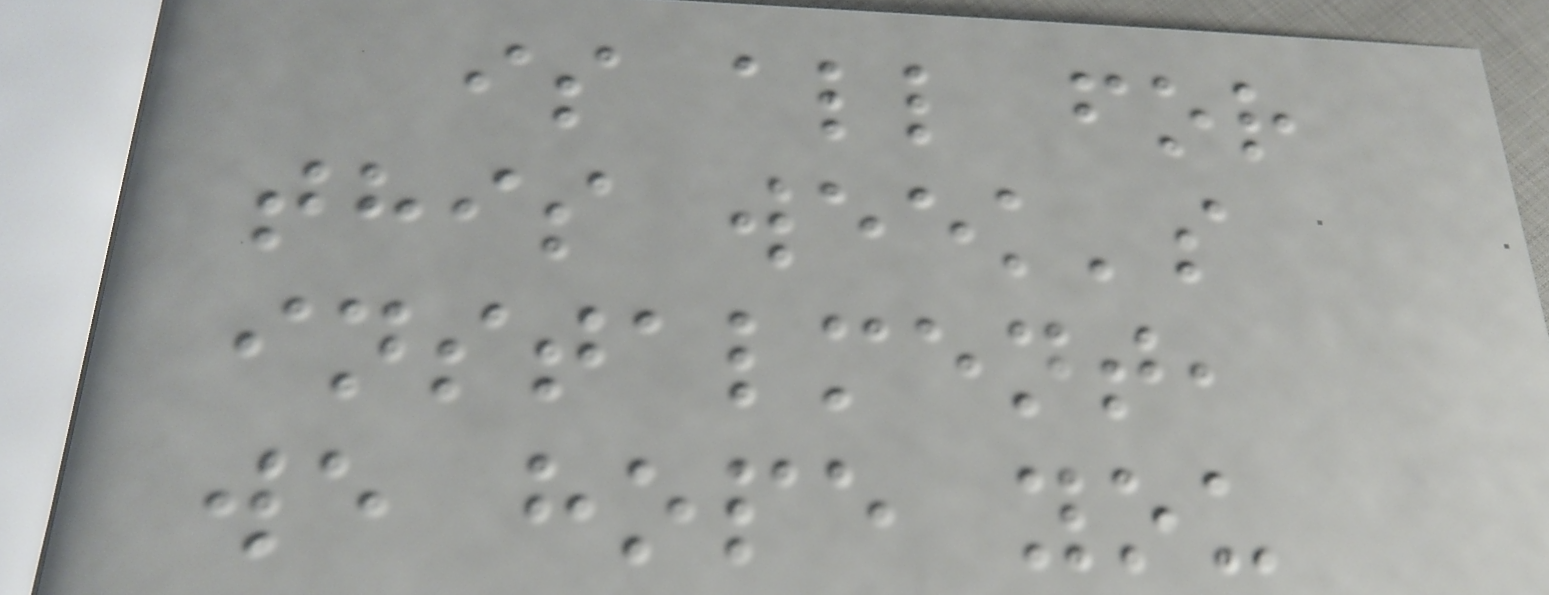is all for
this week's
instalment,
we hope you
